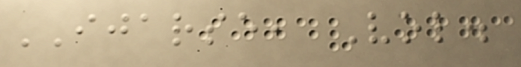IJARSE, Vol.
